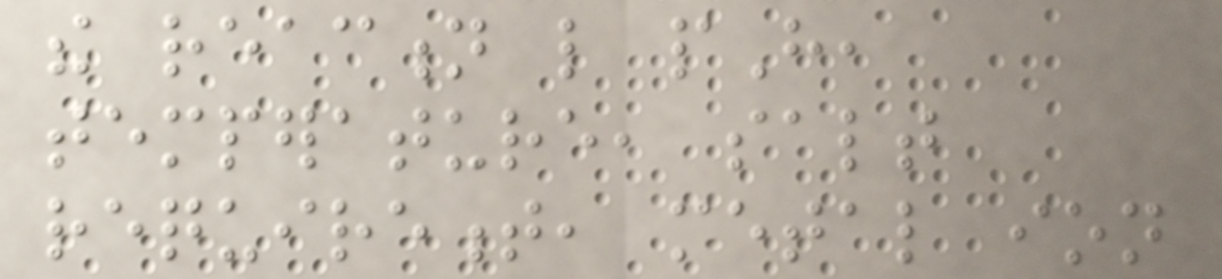the reaction like pH,
temperature, salt
requirement, metal ion
